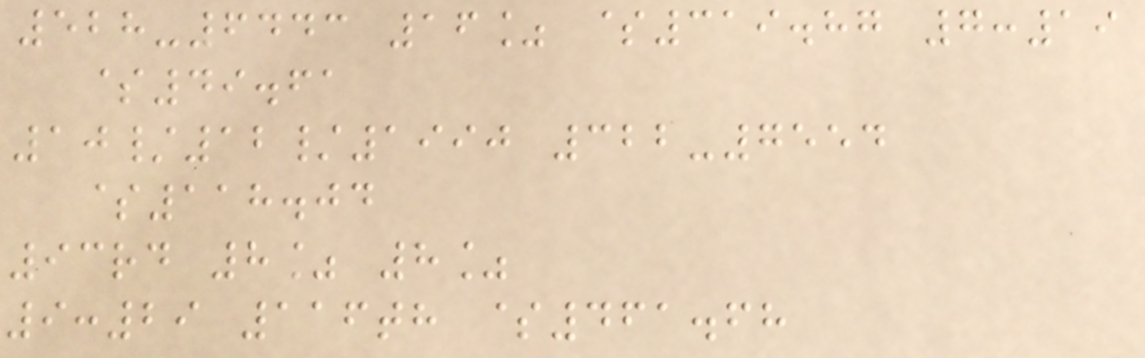528-6443 16% $319.87 7:19
$49.61
10/12/1990 322-7554
$118.04
93rd 8% 8%
9:29 116th $461.68
